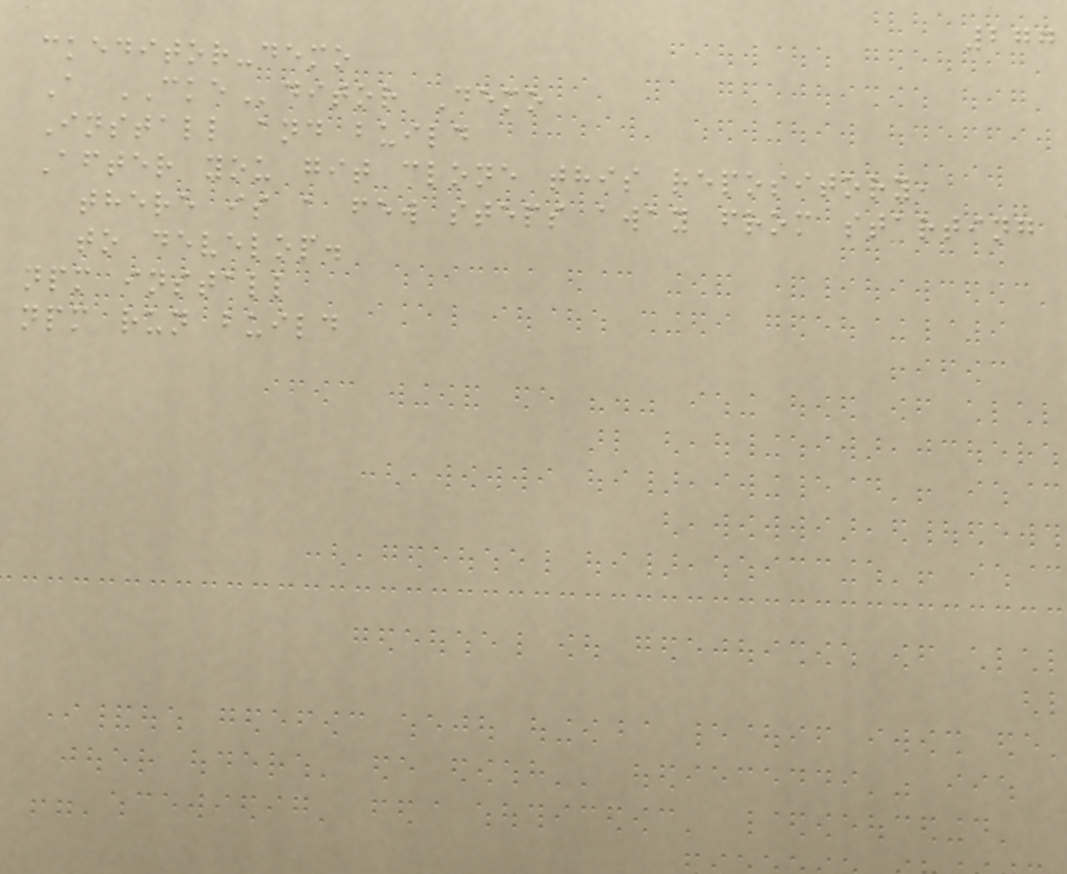277
ckeditor-demo
A CKEditor Demo
Install and build
After you git clone this repository,
there is a few steps away from starting
to develop.
npm install
npm run build
